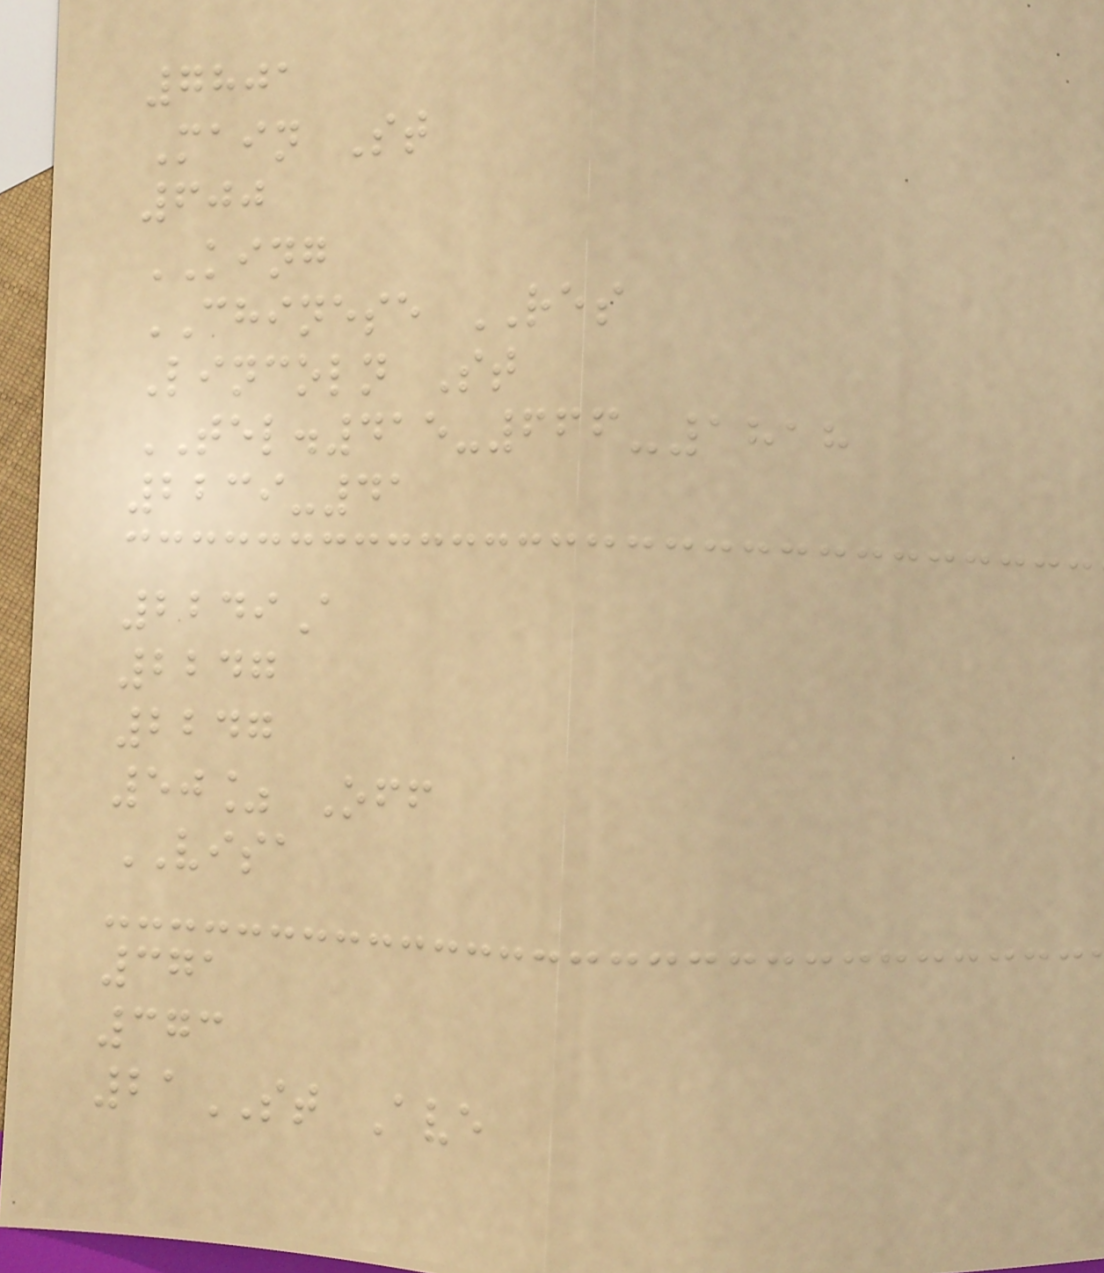7801
Main St
600
KING
CHINESE RES
Lincoln St
TEL.415-666-1818
2239-41
2249A
2247
2247
50% Off
VISA
371
373
21ST Ave
